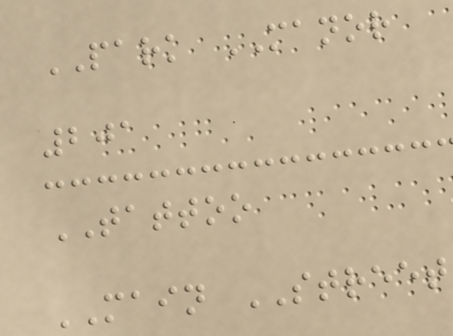PARK MANOR
201
TATTOO
MAIN STREET
